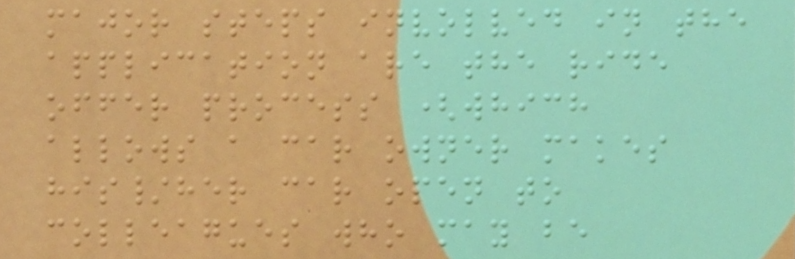major steps involved in the
application are the ride
offer process (which
allows a car owner makes
his/her car open to
colleagues who may be
